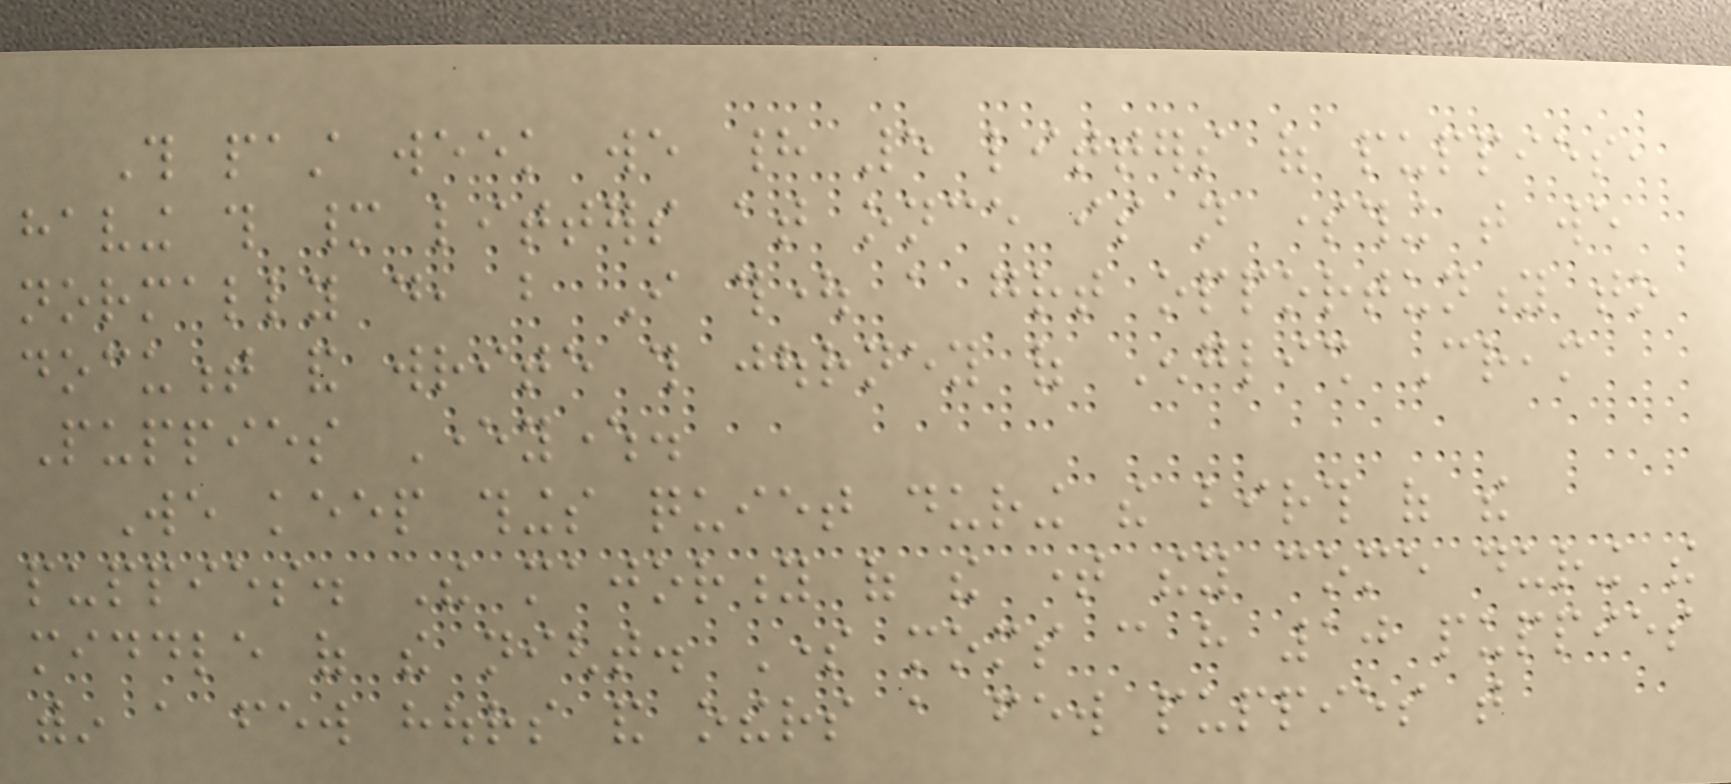This past week we had 5 litters of puppies,
having this many litters at once is not something that we
normally do, but I thought a great opportunity to
document and write this journey of English Cream
Puppies Everywhere.
We keep things quiet during the birth of the
puppies. The majority of the time they come during the
middle of the night. Some moms can have 10 puppies
within a few hours and others a few puppies that
